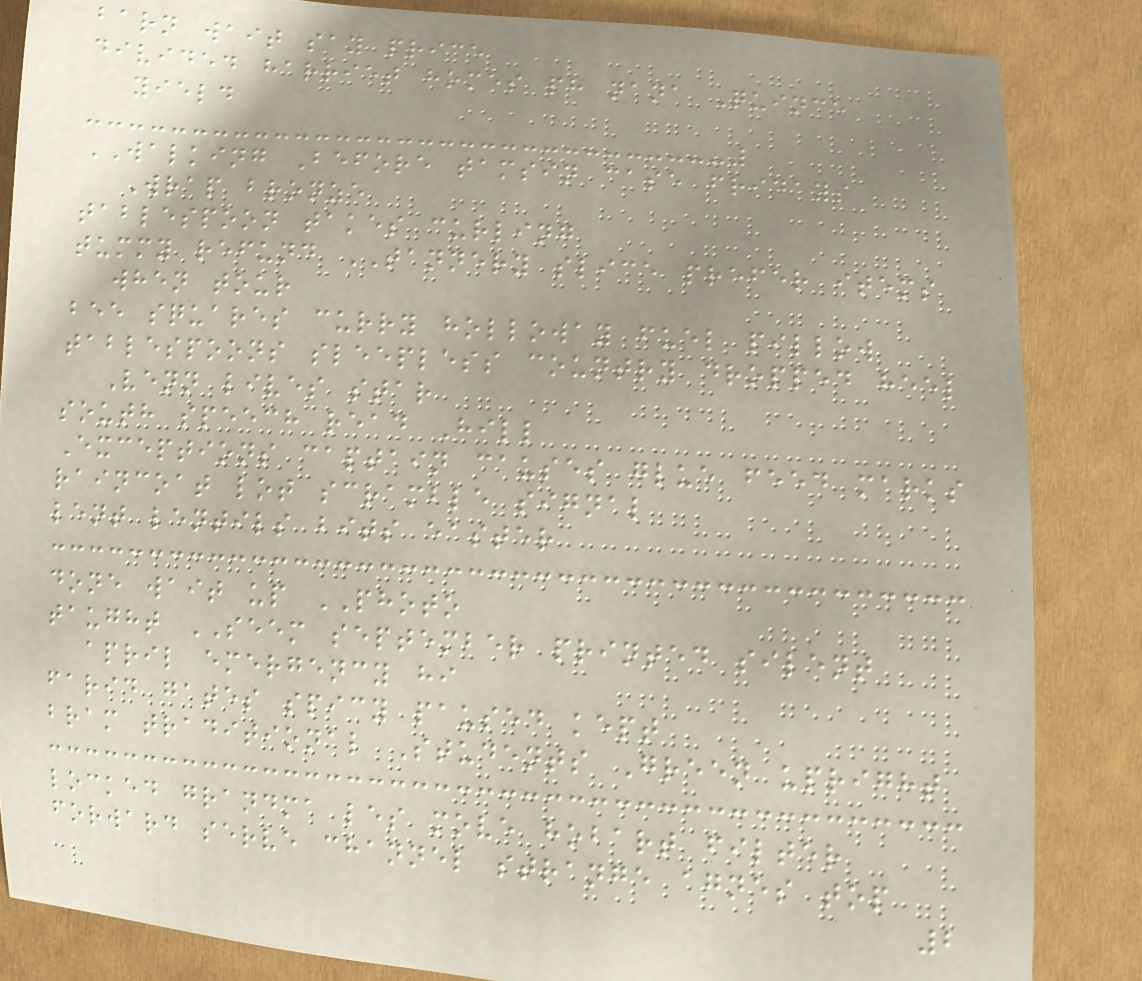barn wait say price
divided harriet homes ph nana Quince
yield
WALKING Before tamsin case fridays
Wrap bronze
tablespoon takes curling
tummy refund TANNERY slice prefer items
when tour
bee squares curry holloway fuel pillow
tablespoons sleepless country dropped heel
Venn lives star
south speech read Hill
Exceptions captain causes glue feed marks
raincoat lot scramble signal
lent lentils bits easter
done wait up PHOTO
taught SEEM september printed silent
april emergency hi
farid gates spicy paused kept
bram traditional Students Green upright
locked grandma les move hobart filter
forward serve channel strange agnes top
2
